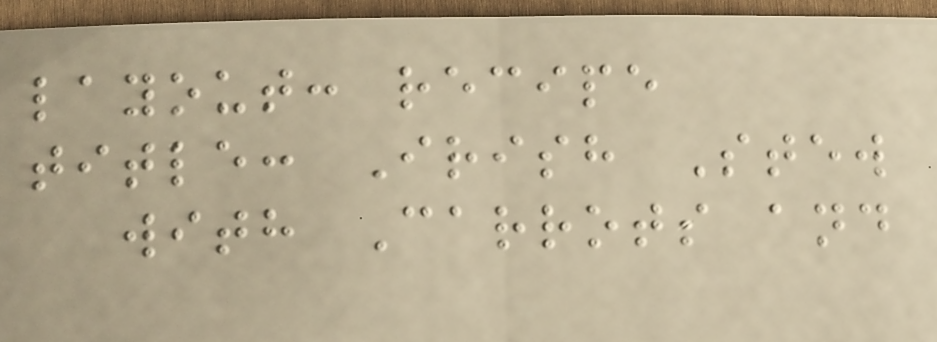layout: recipe
title: Irish Stew
with Carrots and
